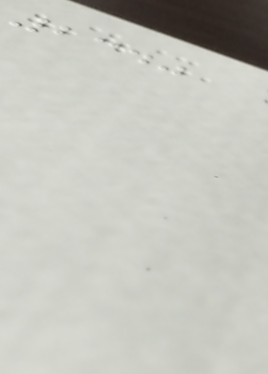2340
